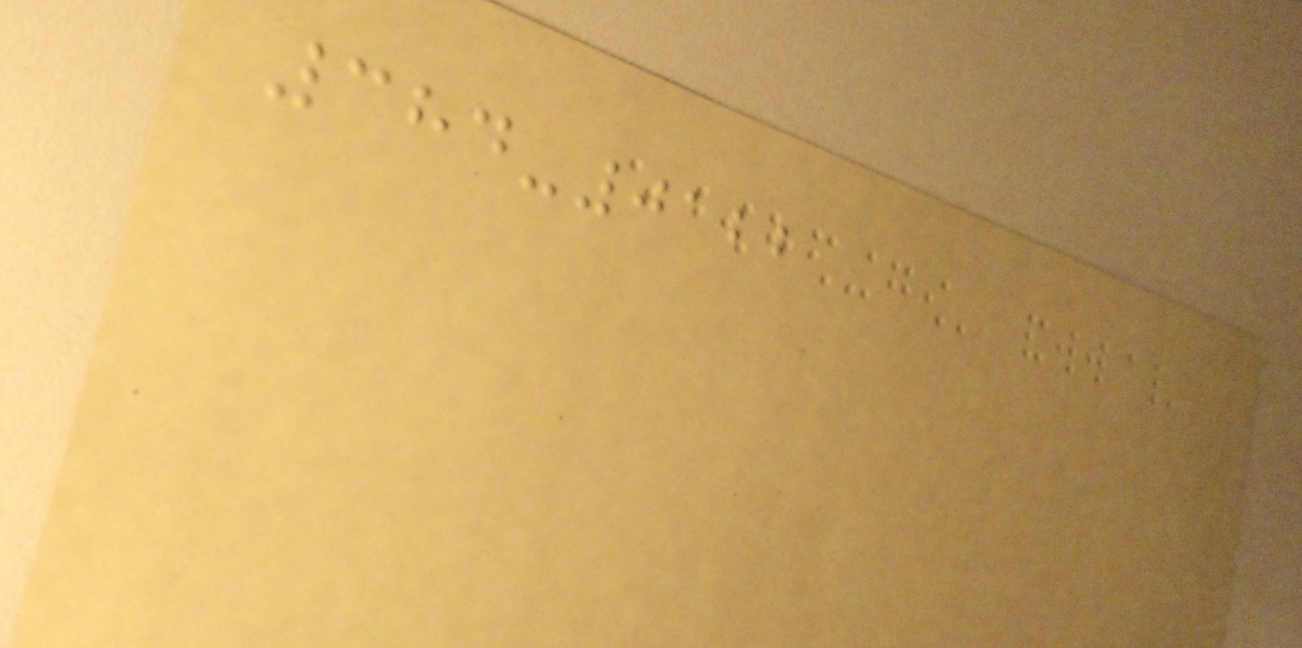384-0122
